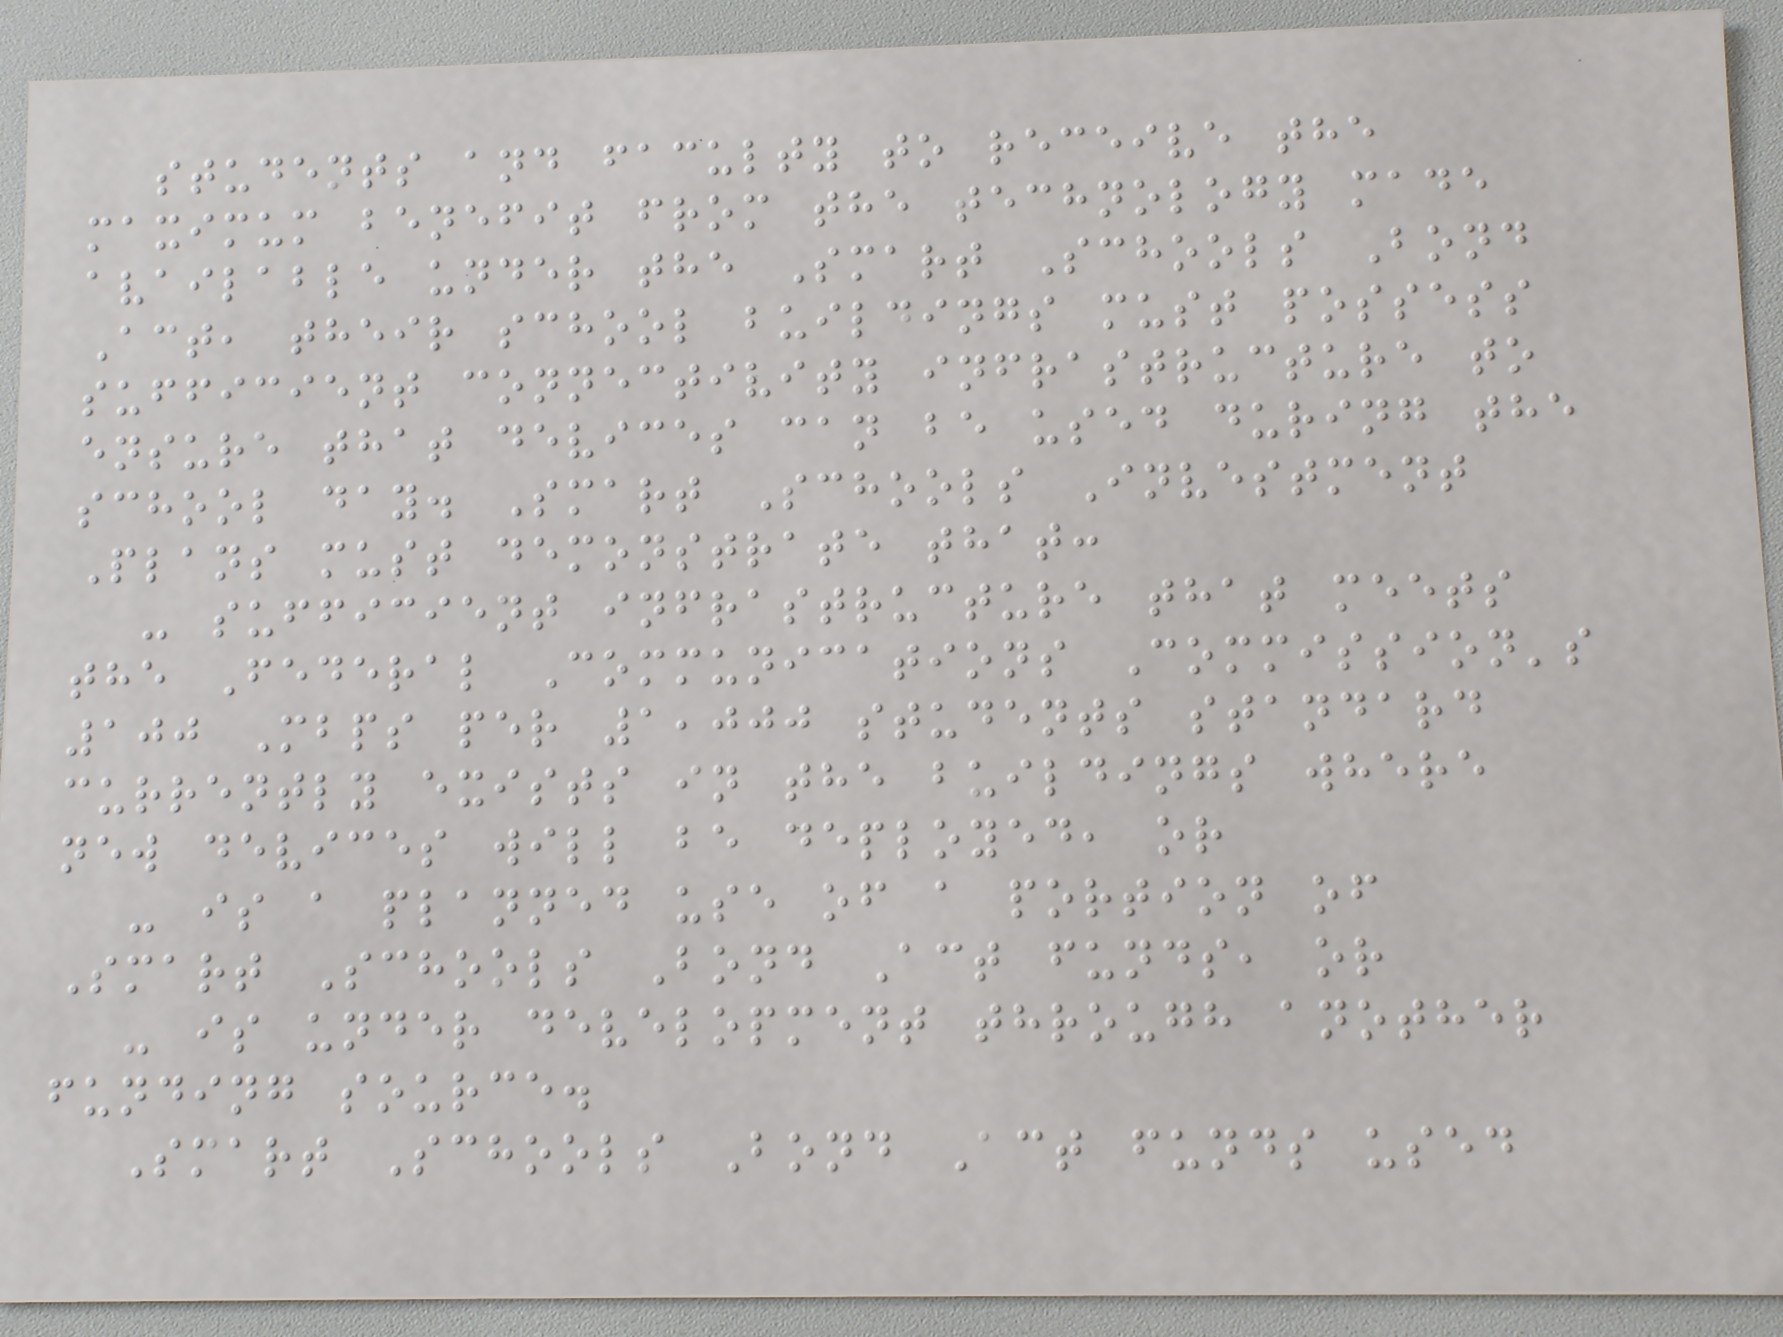students and faculty to receive the
maximum benefit from the technology made
available under the Smart Schools Bond
Act, their school buildings must possess
sufficient connectivity infrastructure to
ensure that devices can be used during the
school day. Smart Schools Investment
Plans must demonstrate that:
- sufficient infrastructure that meets
the Federal Communications Commission's
100 Mbps per 1,000 students standard
currently exists in the buildings where
new devices will be deployed, or
- is a planned use of a portion of
Smart Schools Bond Act funds, or
- is under development through another
funding source.
Smart Schools Bond Act funds used
